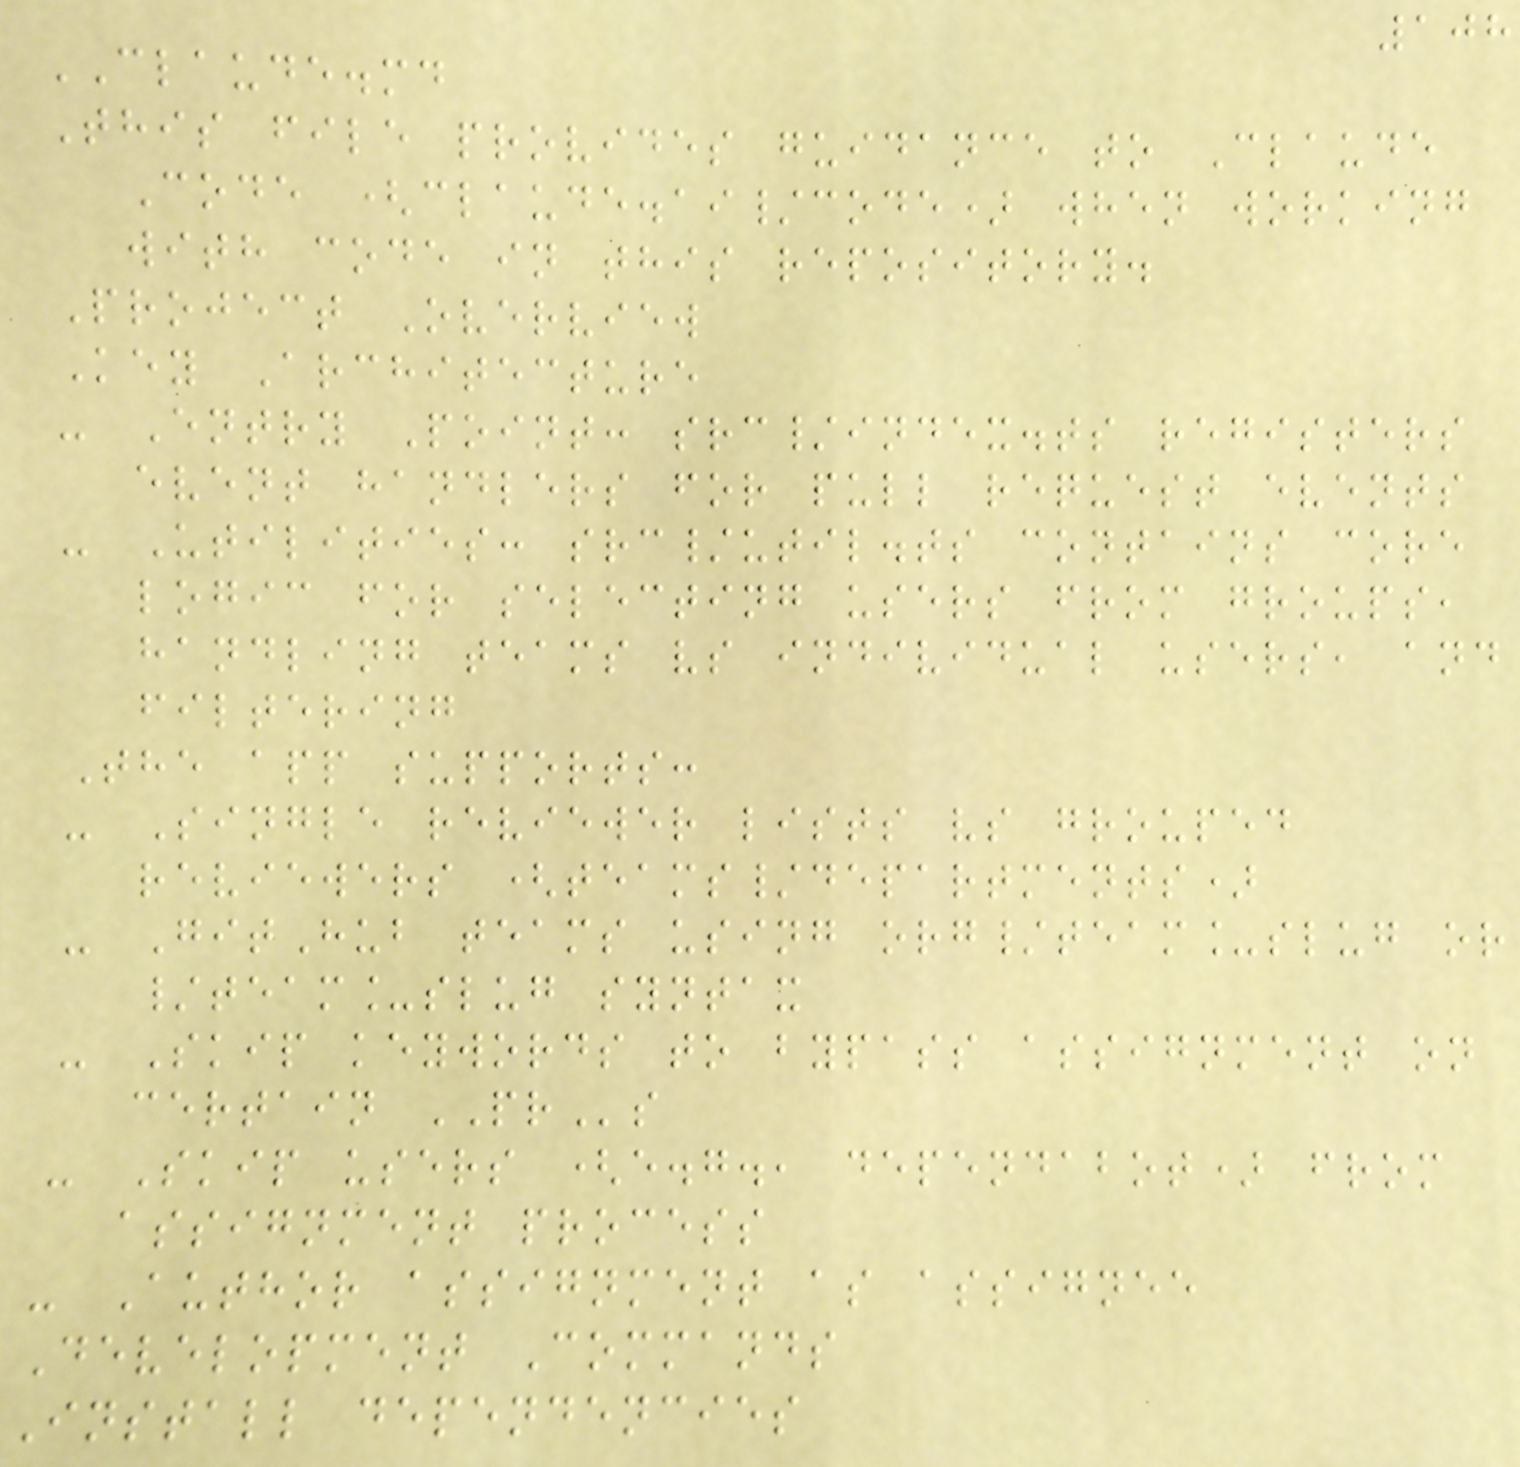108
CLAUDE.md
This file provides guidance to Claude
Code (claude.ai/code) when working
with code in this repository.
Project Overview
Key Architecture
- Entry Point: src/index.ts registers
event handlers for pull request events
- Utilities: src/util.ts contains core
logic for selecting users from groups,
handling teams vs individual users, and
filtering
The app supports:
- Single reviewer lists vs grouped
reviewers (teams/departments)
- GitHub teams using org/team_slug or
/team_slug syntax
- Skip keywords to bypass assignment on
certain PRs
- Skip users (e.g., dependabot) from
assignment process
- Author assignment as assignee
Development Commands
Install dependencies
